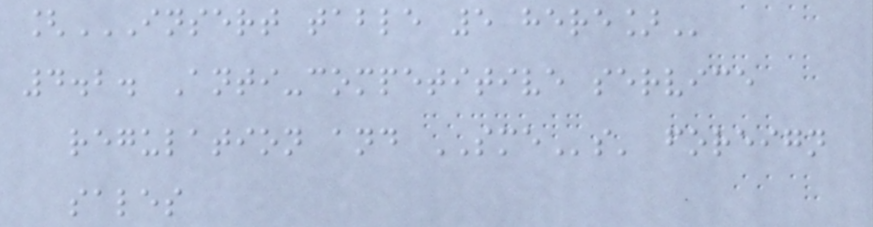[INSERT TABLE 5 HERE]
4.2. Anti-competitive service
regulation and SMEs' foreign
sales
